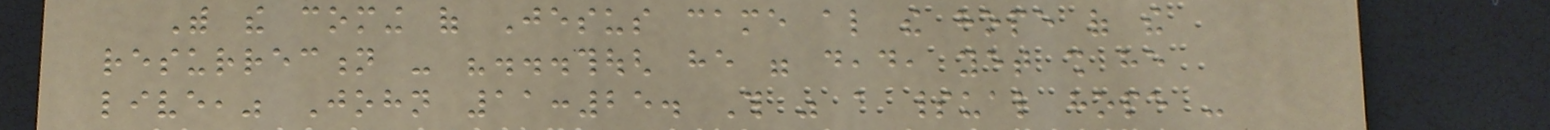With the coming of Jesus came also the hope of the
resurrection - "...though he were dead, yet shall he
live," John 11:25. This was a spiritual hope -
